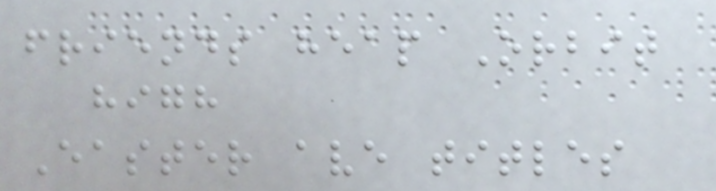friends heap Orbit
high
Easter ave titles
